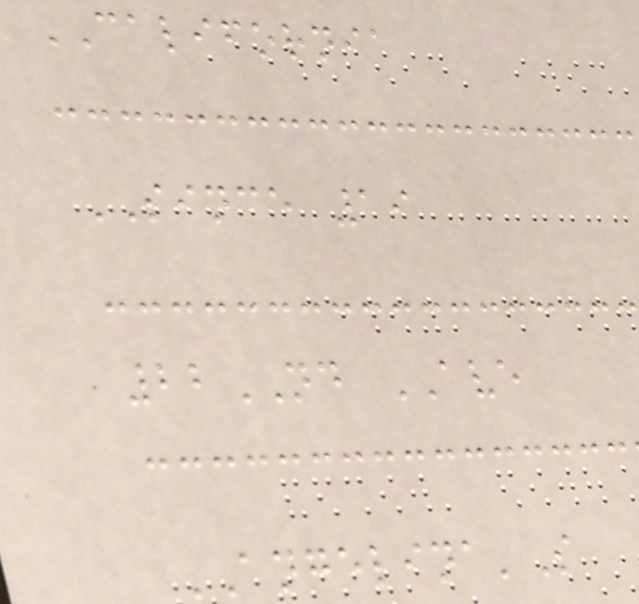CALIFORNIA
SINCE 19
22ND AVE
ANGELINA'S
